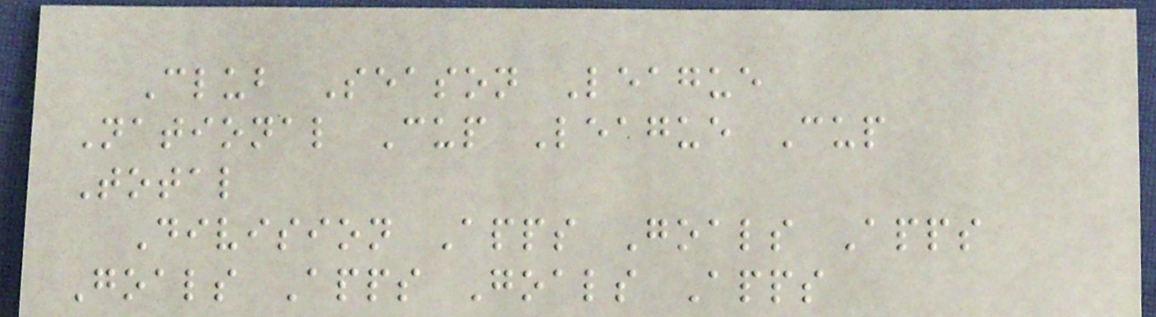Club Season League
National Cup League Cup
Total
Division Apps Goals Apps
Goals Apps Goals Apps
